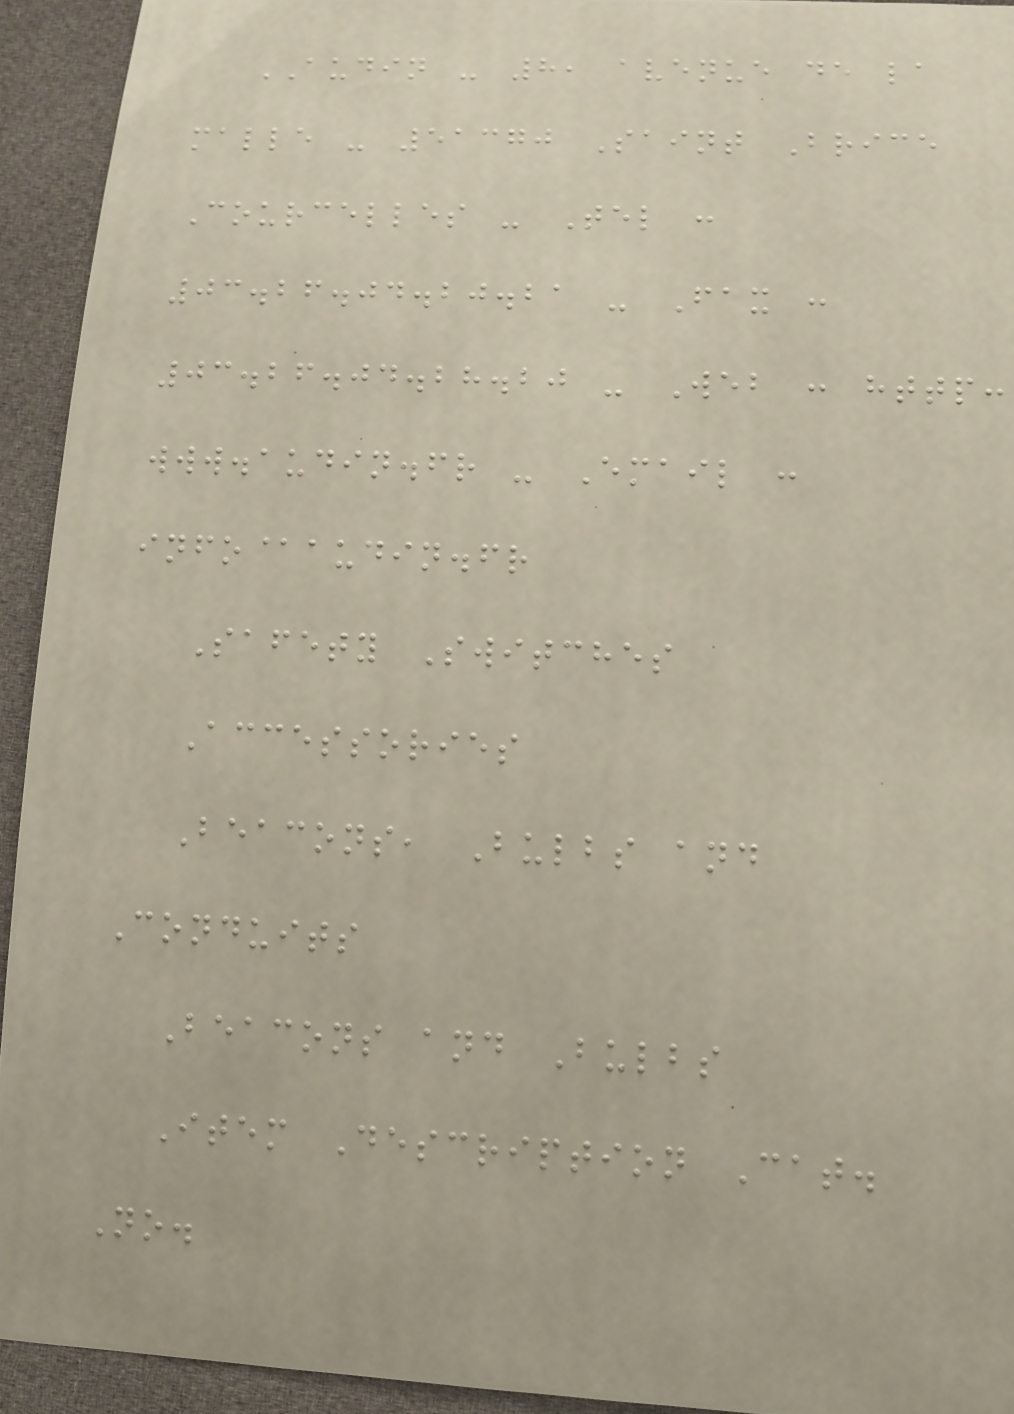AUDIN - 8, avenue de la
malle - 51370 Saint Brice
Courcelles - Tel :
03.26.04.20.21 - Fax :
03.26.04.28.20 - Web : http:
www.audin.fr - Email :
info@audin.fr
Safety Switches
Accessories
Beacons, Bulbs and
Conduits
Beacons and Bulbs
Item Description Cat.
No.
